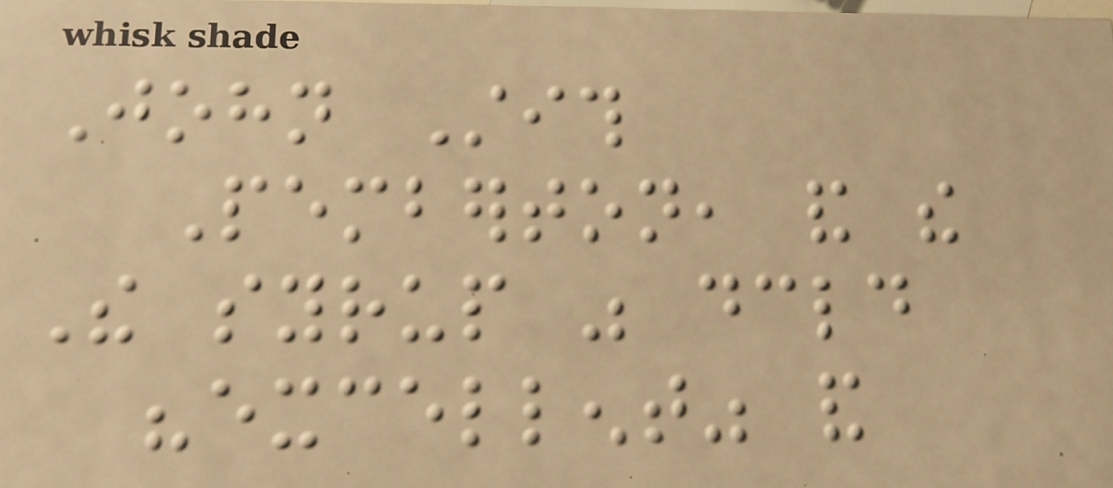John Stith
Pemberton, and the
The syrup was declared
"excellent" and
